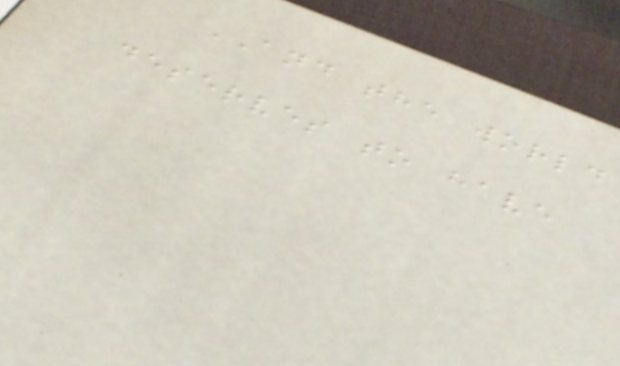AND the world
deserves to have
